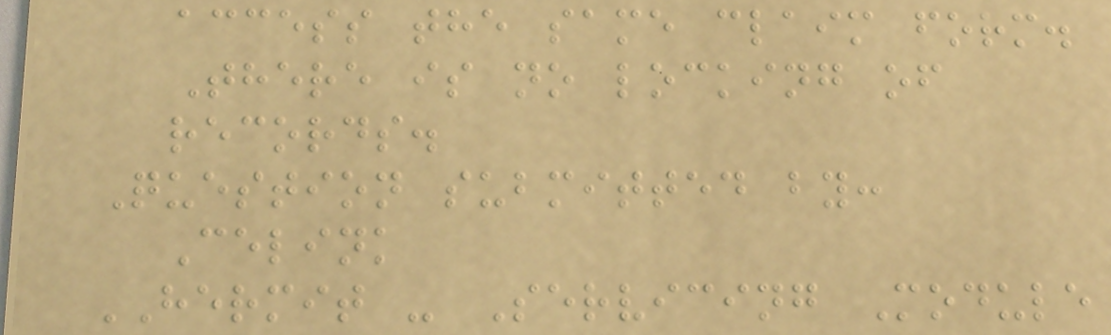access the same claim form.
There is no locking of
records.
Question submitted by:
Celink
HERMIT - Servicing Module
